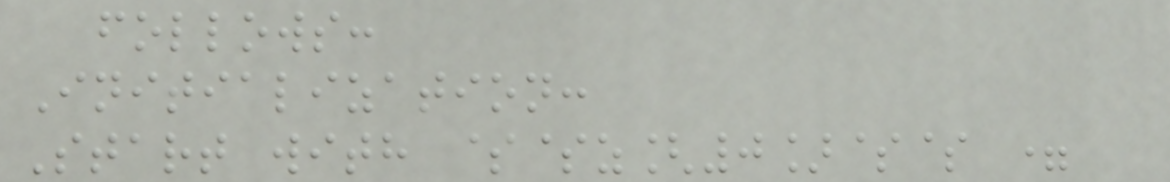follows:
Initialization:
Start with $$z[0]$$ =
